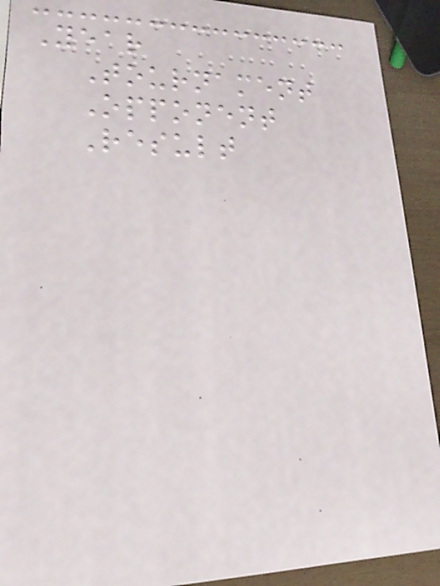Year
Tournament
Opponent
Result
